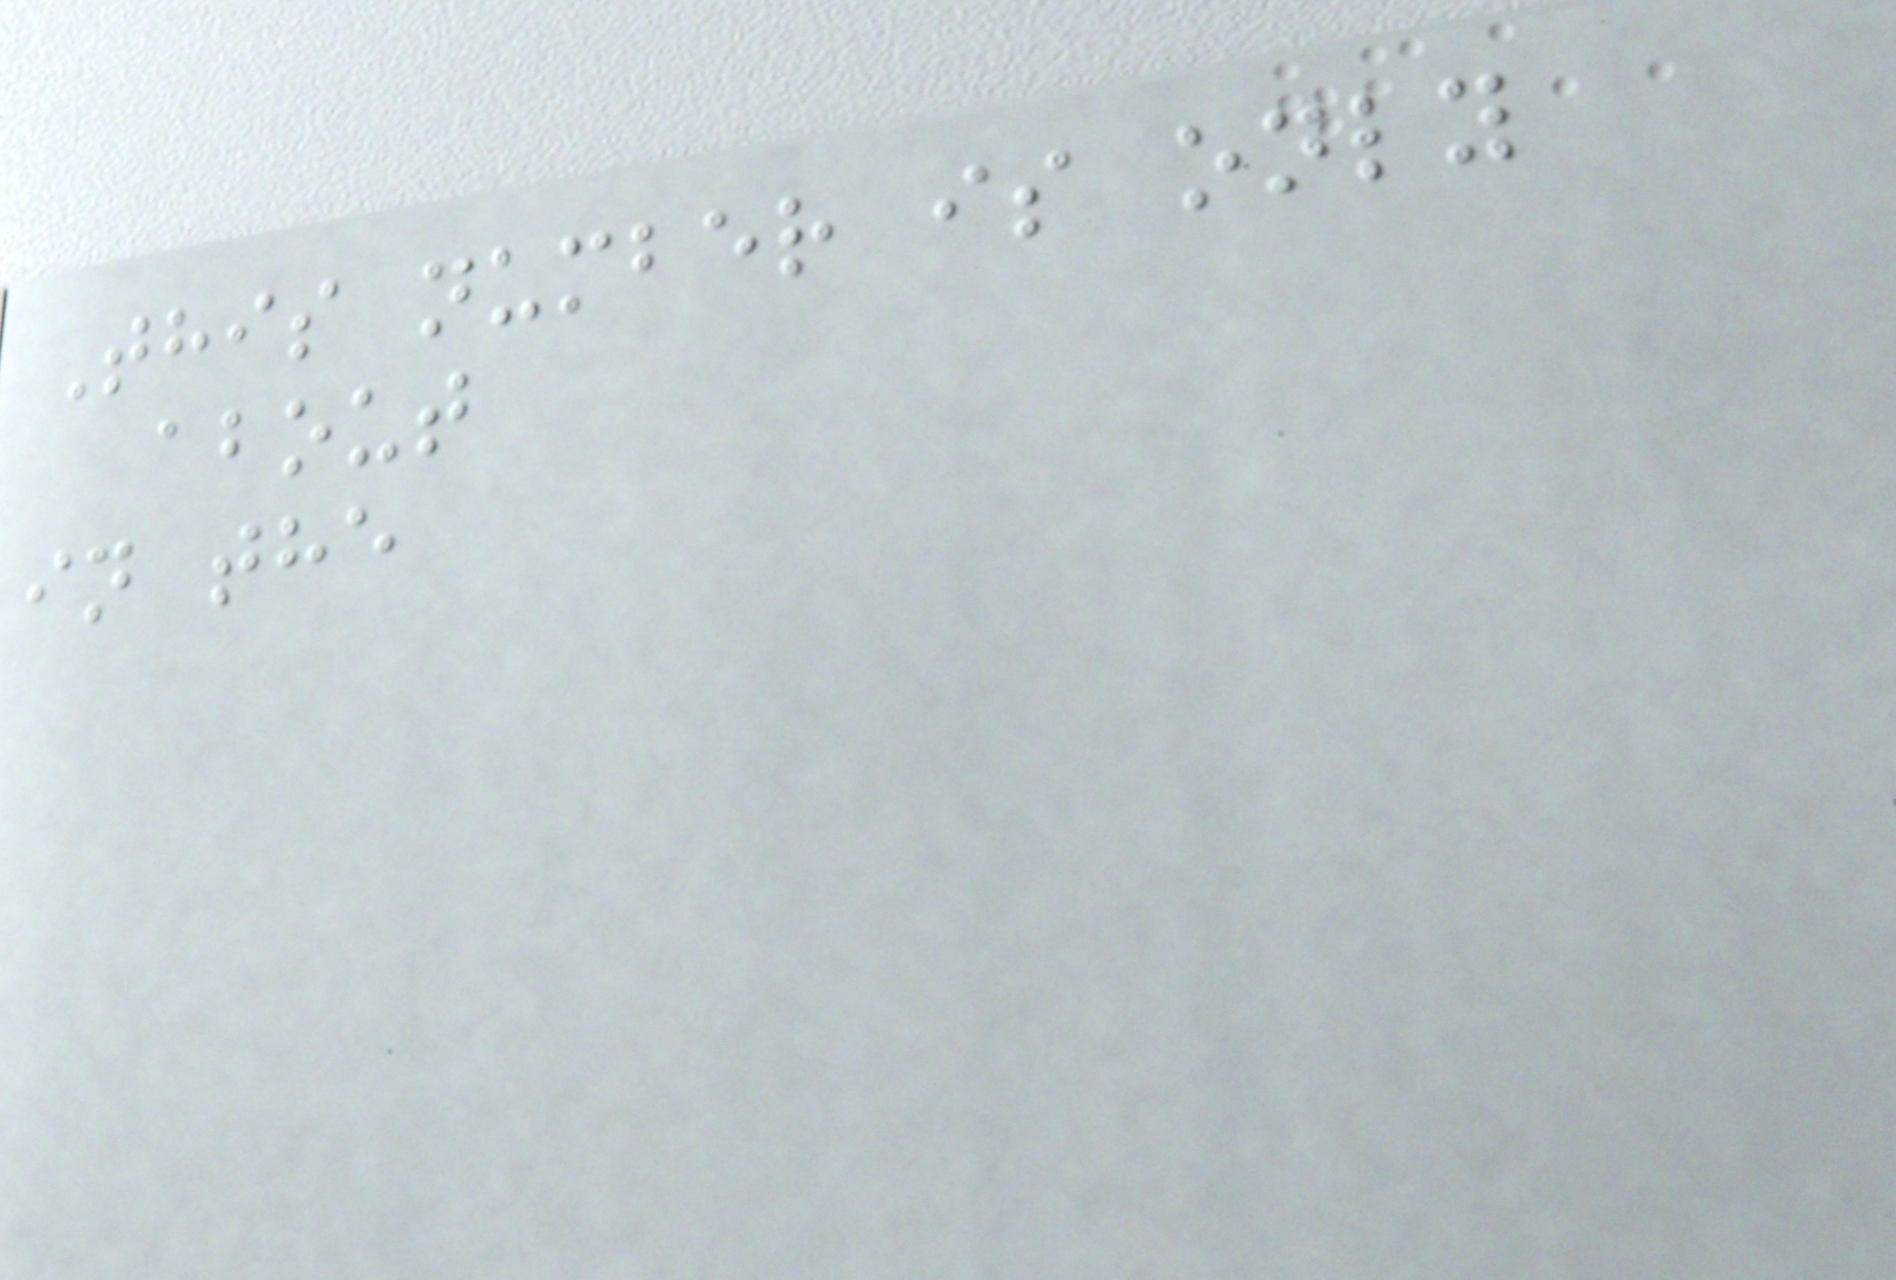This number is only
about
in the
